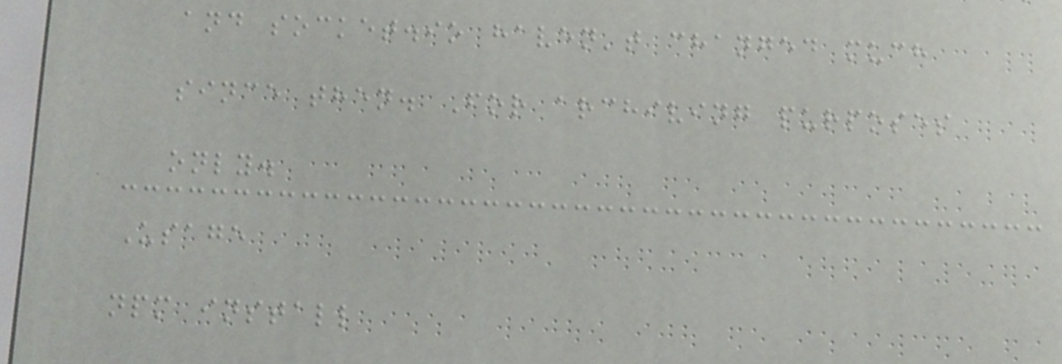and socket.io haven't changed much
since then. For archiving purposes
only.
Usage
npm install
